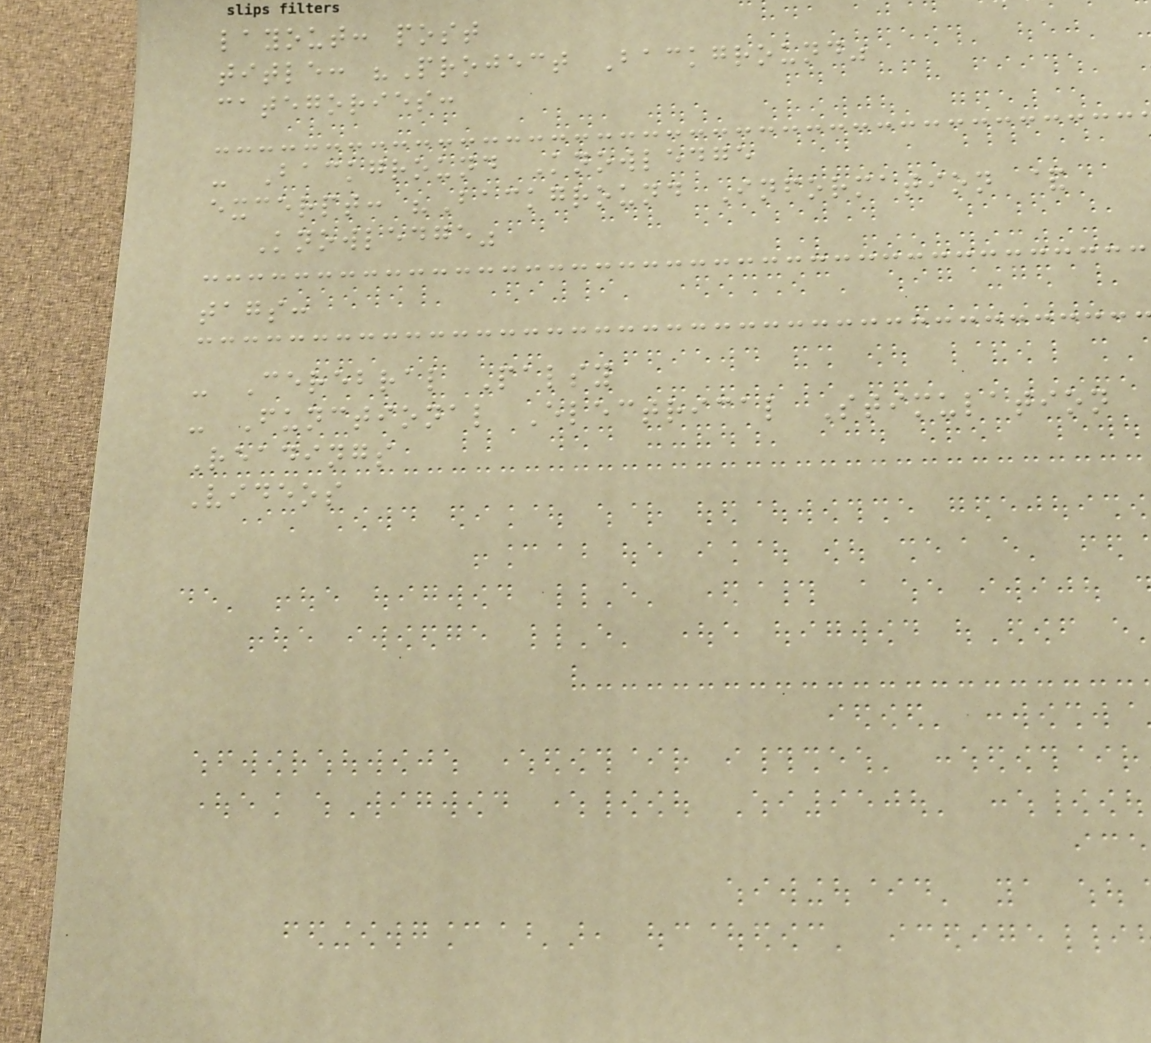layout: post
title: "Project Background"
categories:
- Background Knowledge
excerpt: "Background Information &
Knowledge"
tags:
- Cerebral Palsy
- Functional Electrical Stimulation
Readings
Videos
